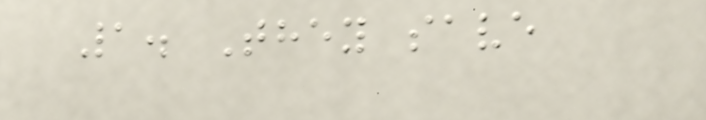1. They save
